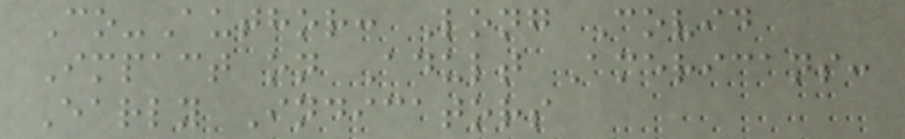Co-Author: Long Covid
Impact on Adult Americans:
Early Indicators
